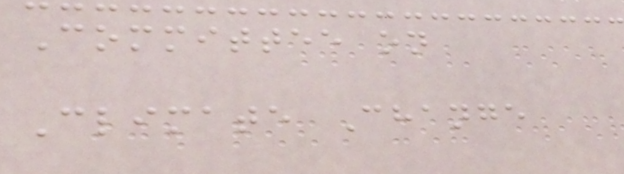Committee on
Climate Change
